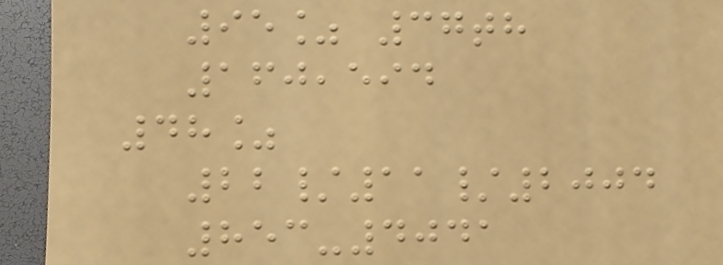95% 37th
160,594
48%
22/11/2004
853-4041
